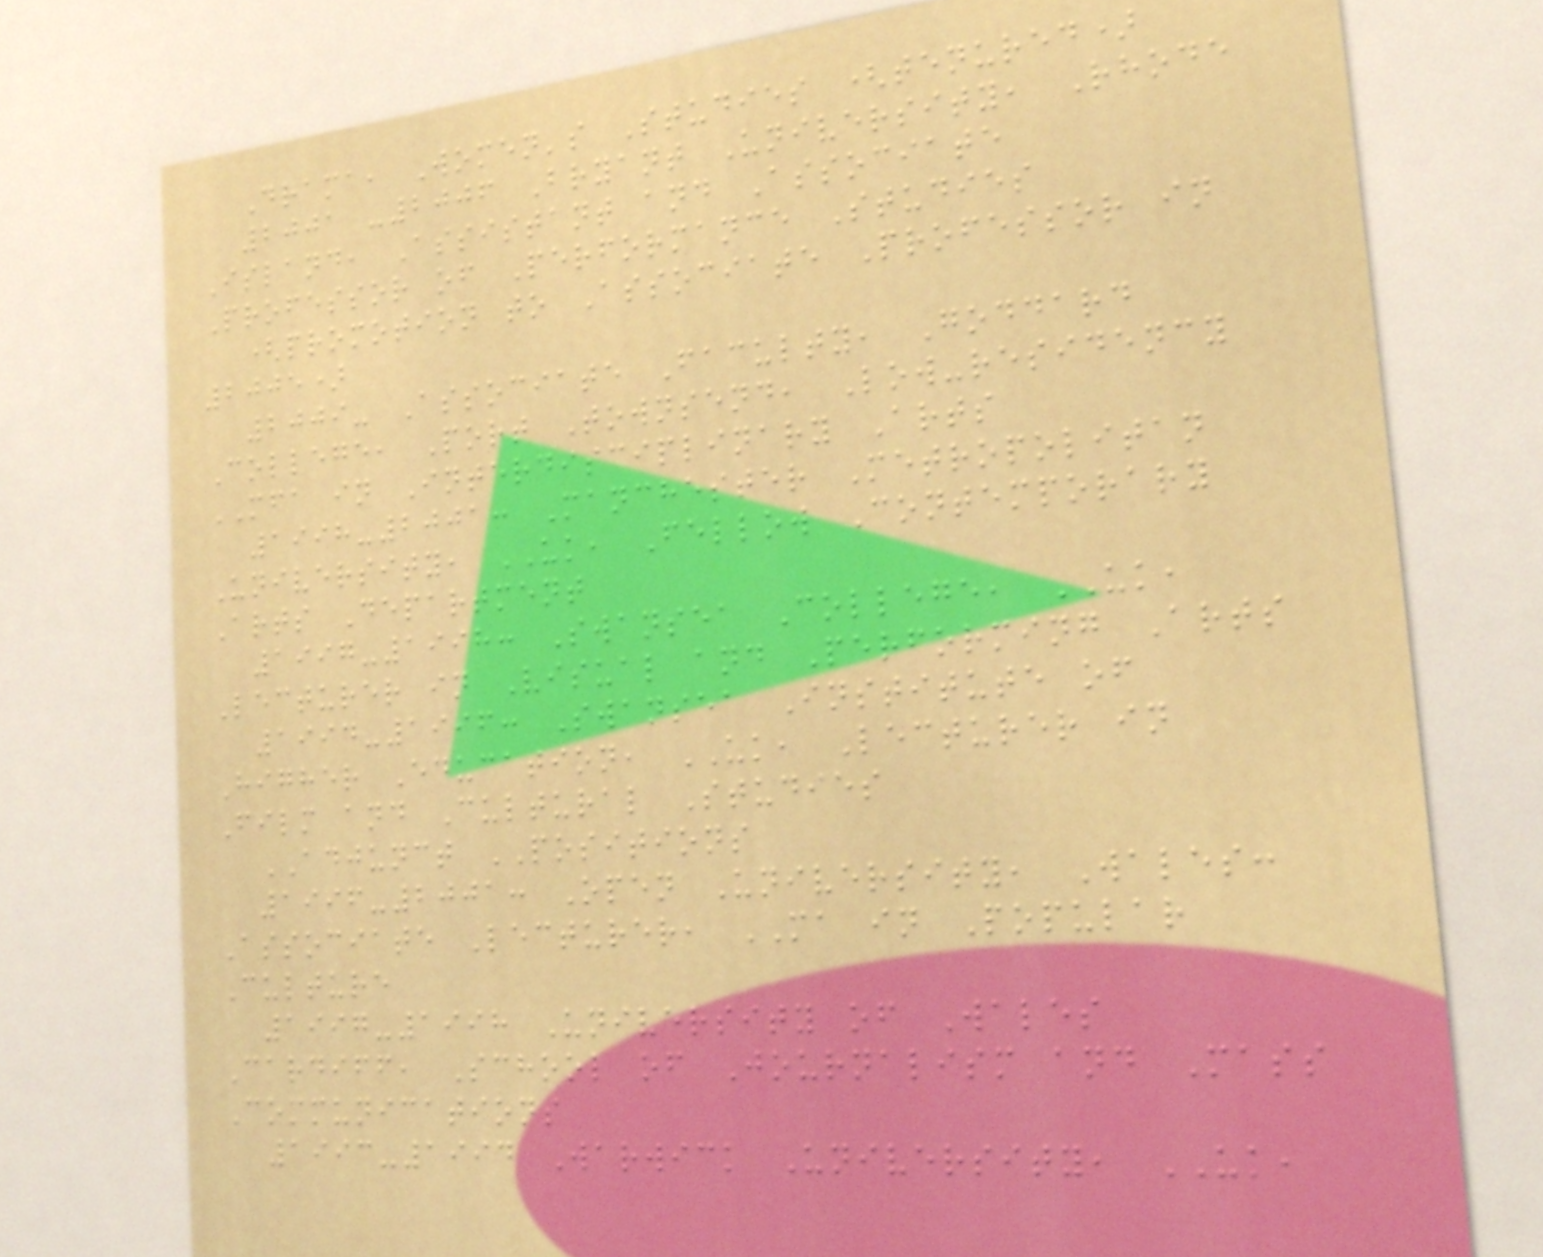Drama, Women's Studies (tenured)
2001 -2006 Bryant University, Rhode
Island, Assistant and Associate
Professor of Performance Studies
(promotion to Associate Professor in
2005)
2009- Associate Faculty, Goddard
College, Port Townsend, Low-residency
MFA in Interdisciplinary Arts
1998-2001: Manchester Metropolitan
University, UK, Fellow Contemporary
Arts Department
1997-1998: Swansea College, UK,
Lecturer in Visual and Performing Arts
1994-1996: Swansea Institute of
Higher Education, UK, Lecturer in
Film and Cultural Studies
ADJUNCT POSITIONS
1996-2001: Open University, Wales:
Associate Lecturer, MA in Popular
Culture
1997-1998 University of Wales
Cardiff, School of Journalism and Mass
Communications
1993-1994 Warwick University, UK,
